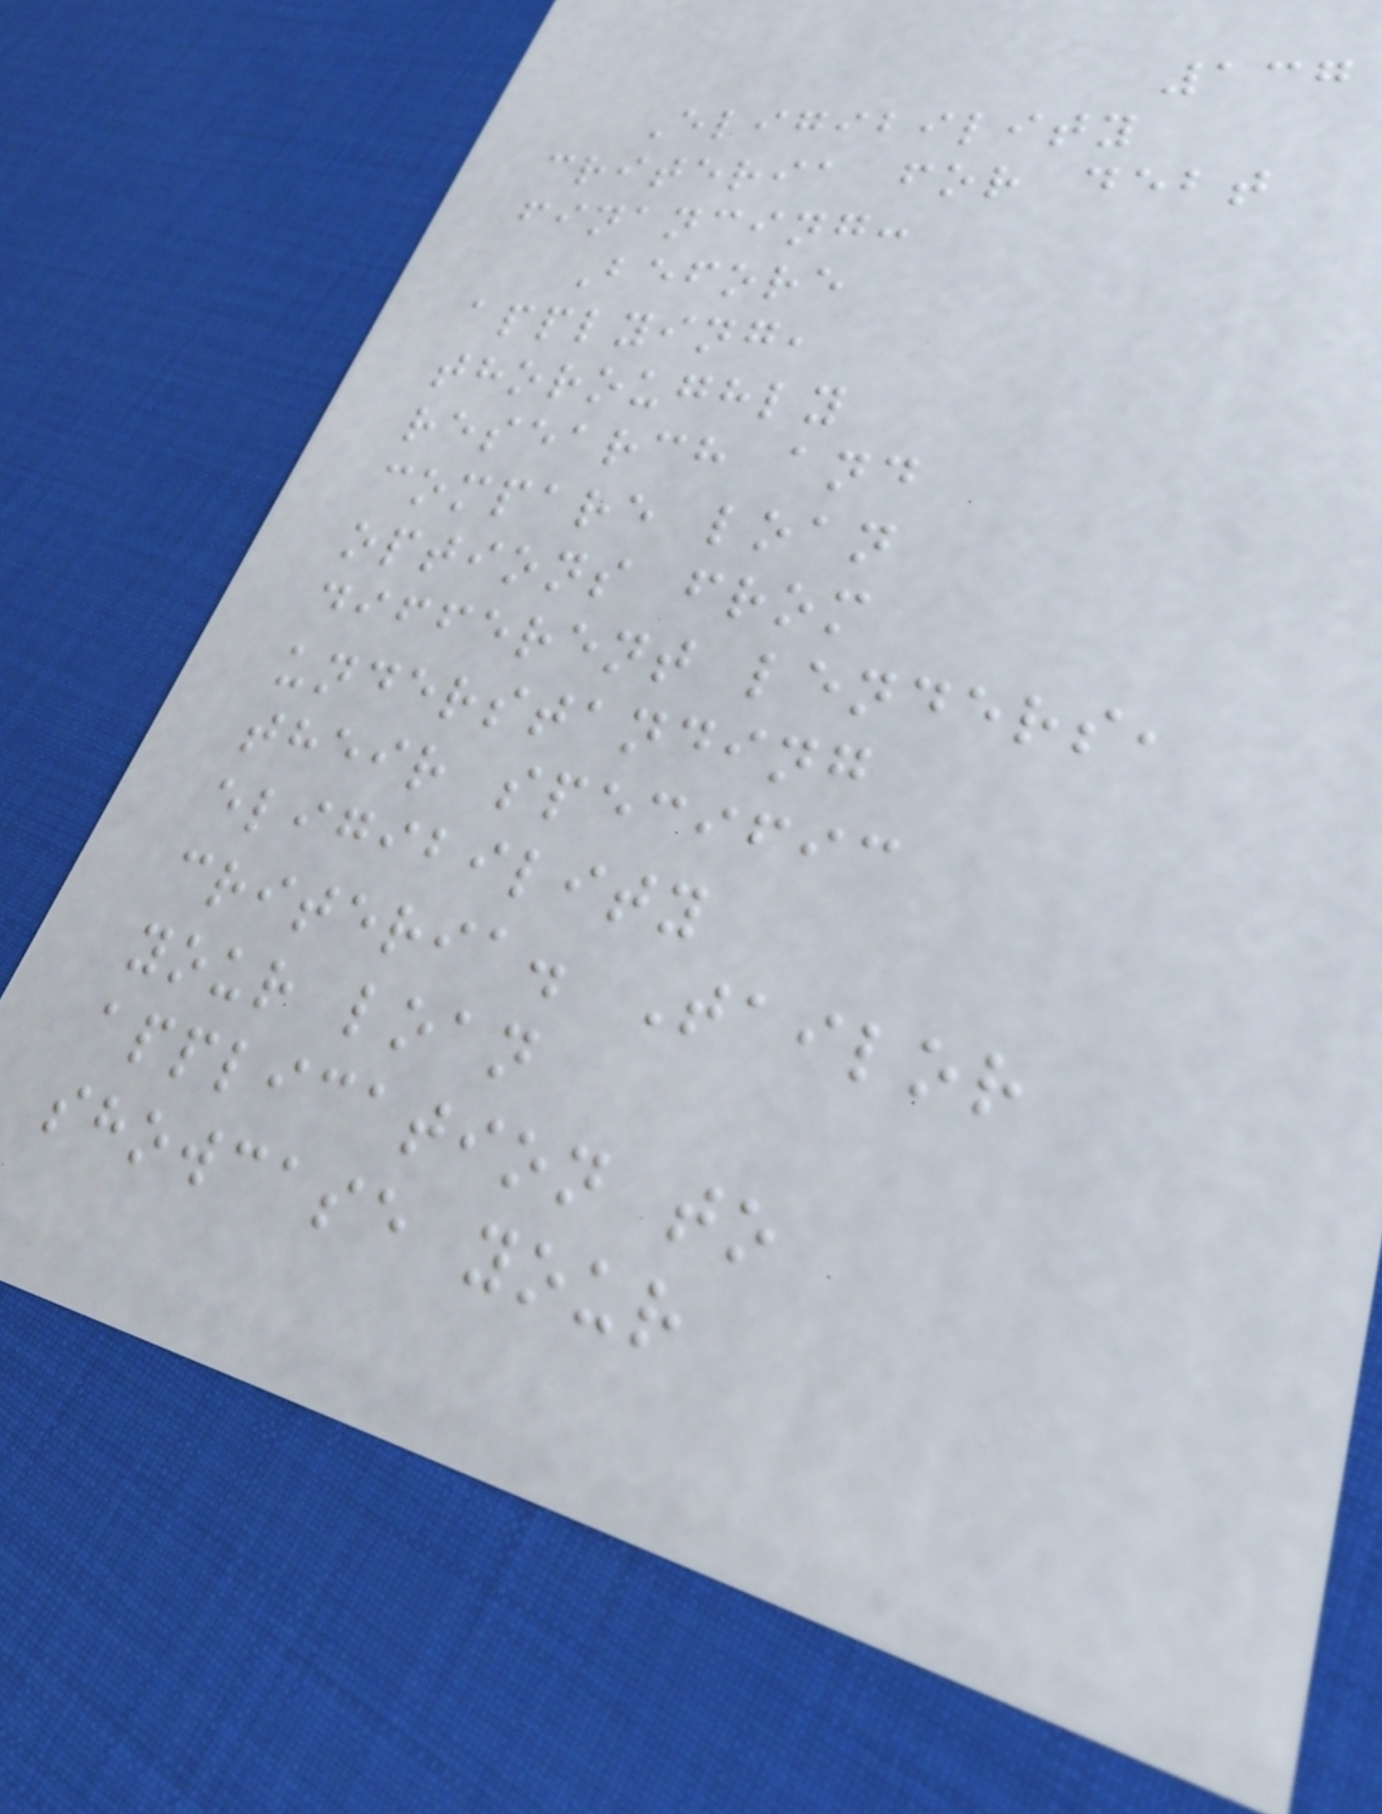137
Eligibility
criteria for debt
financing:
Before
applying,
thoroughly
research and
compare loan
options from
different lenders,
understanding
their specific
eligibility
criteria. Tailor
your loan
application to
showcase your
